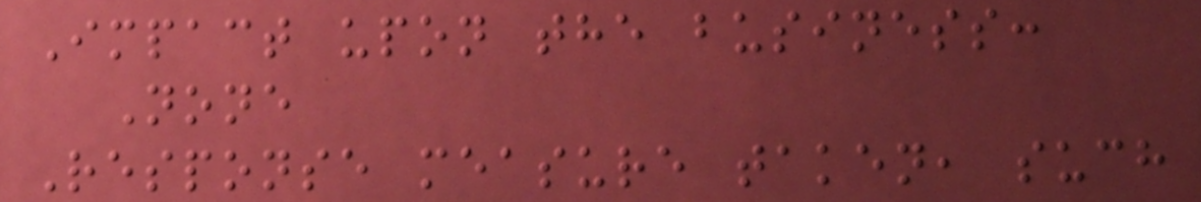Impact upon the business:
None
Response measure taken, such
